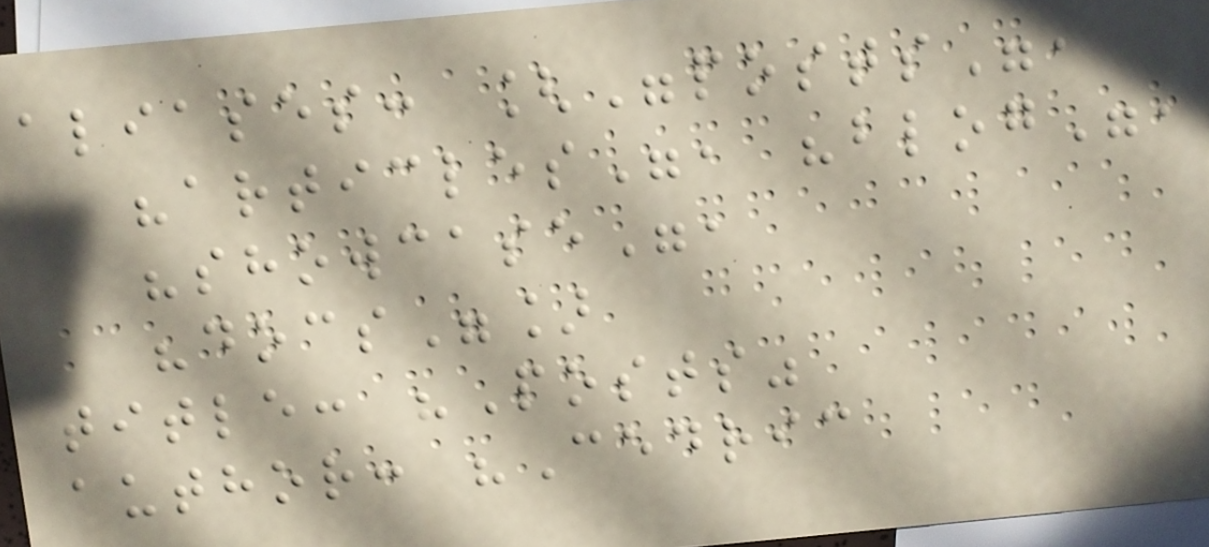aliases: ["posts",
"articles", "blog",
"showcase",
"docs"]
title: "Posts"
author: "Cedric
